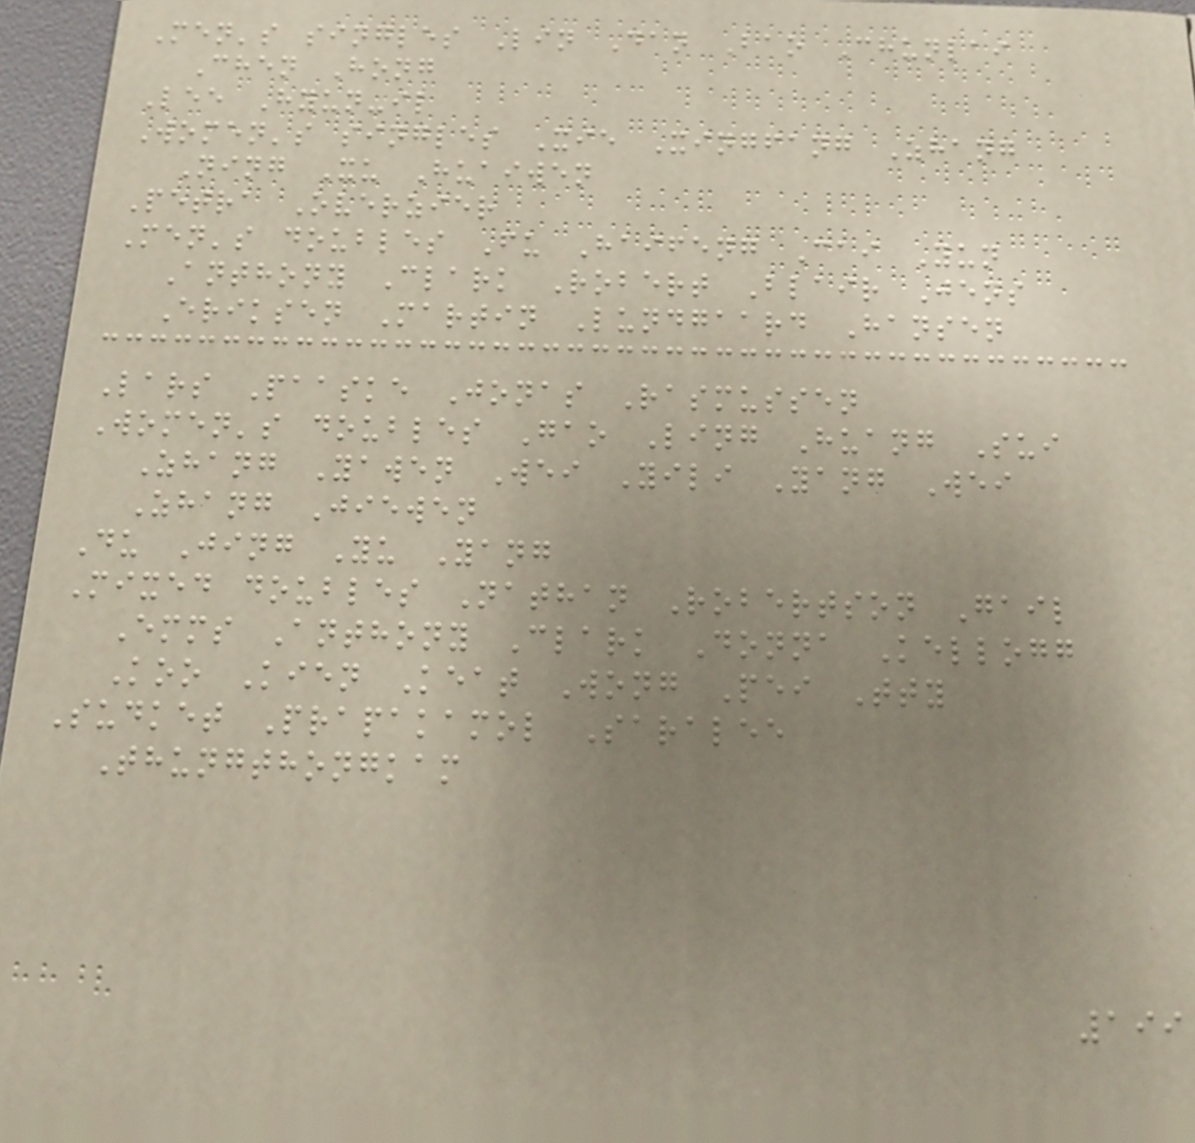Men's singles Lin Dan Bao Chunlai
Chen Hong
Lee Hyun-il
Women's singles Xie Xingfang Zhang
Ning Xu Huaiwen
Petra Overzier
Men's doubles Fu Haifeng Cai Yun
Anthony Clark Robert Blair Jens
Eriksen Martin Lundgaard Hansen
Lars Paaske Jonas Rasmussen
Women's doubles Gao Ling Huang Sui
Zhang Yawen Wei Yili Yang Wei
Zhang Jiewen
Du Jing Yu Yang
Mixed doubles Nathan Robertson Gail
Emms Anthony Clark Donna Kellogg
Koo Kien Keat Wong Pei Tty
Sudket Prapakamol Saralee
Thungthongkam
199
